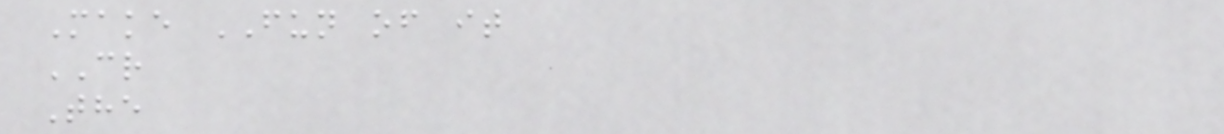Make FUN of it
CR
The
